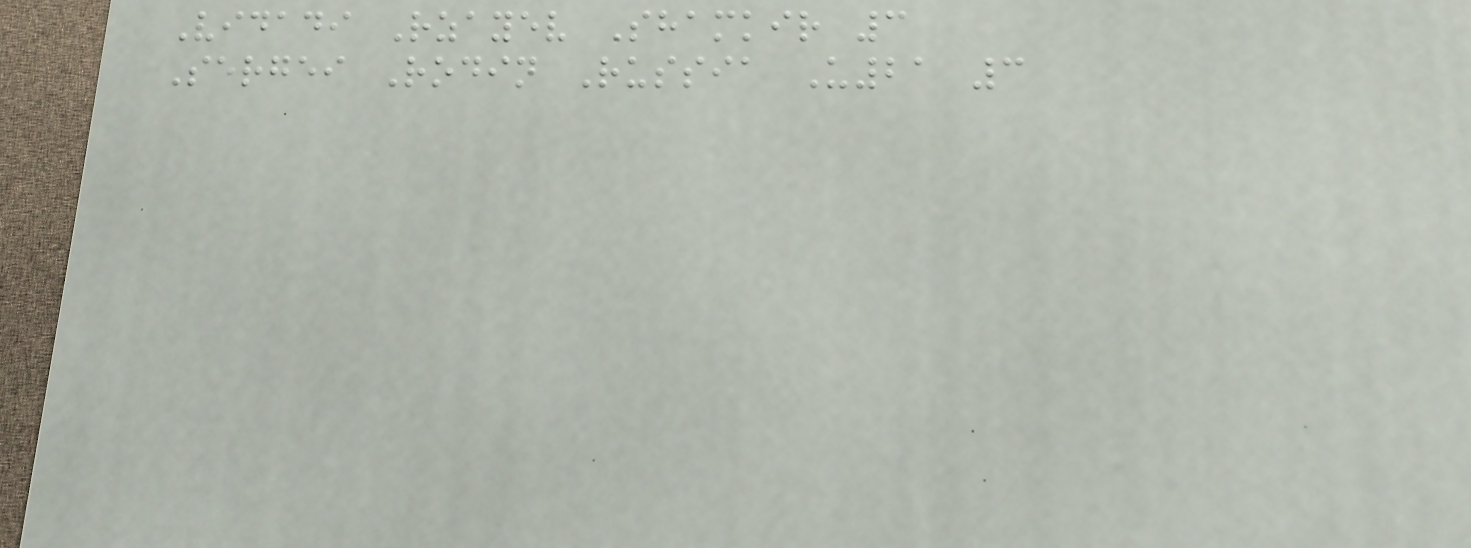Vidadi Rzayev Shamkir 3
Sergei Rodin Russia U21 3
